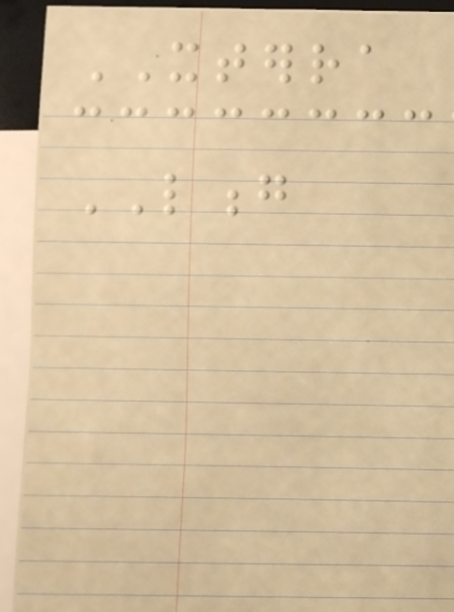XTERRA
LONG
